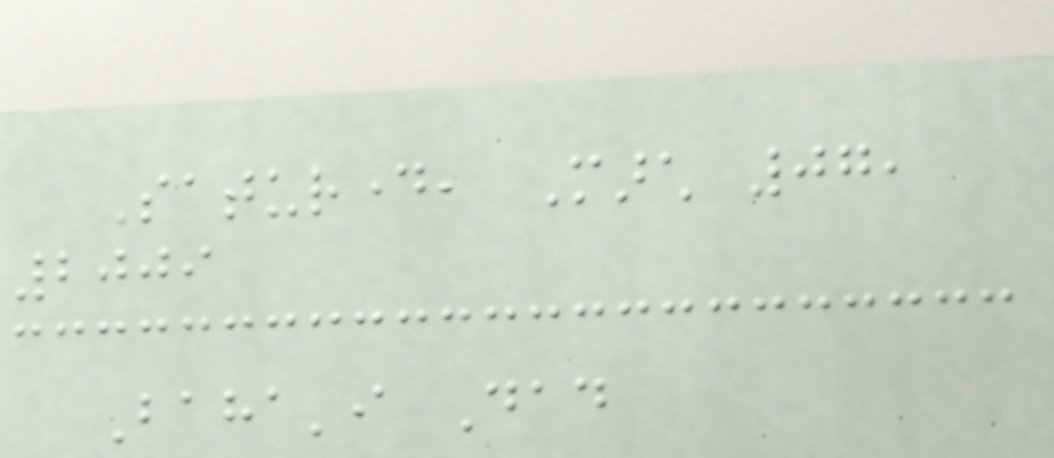Saturday, March 07,
2009
Baha'i Dad
